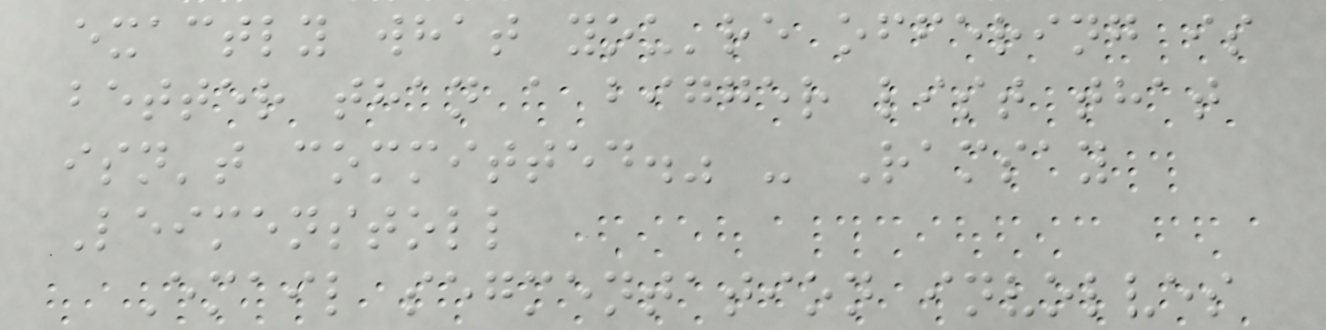exactly what you're offering is
better than a bigger list that
isn't committed." - Ramsay
Leimenstoll
Email segmentation involves
